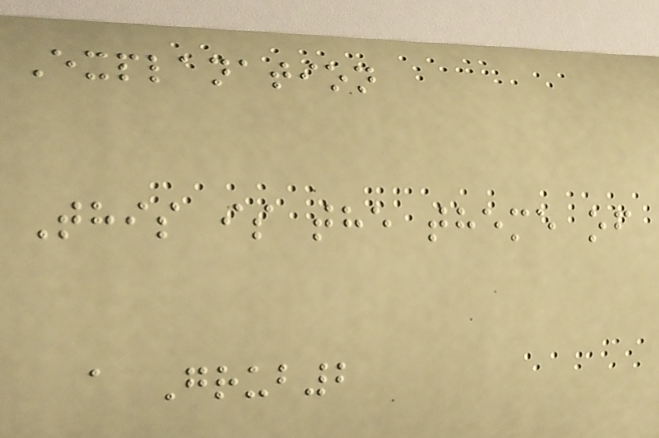Explanation
This is the theme of
a Grub2
